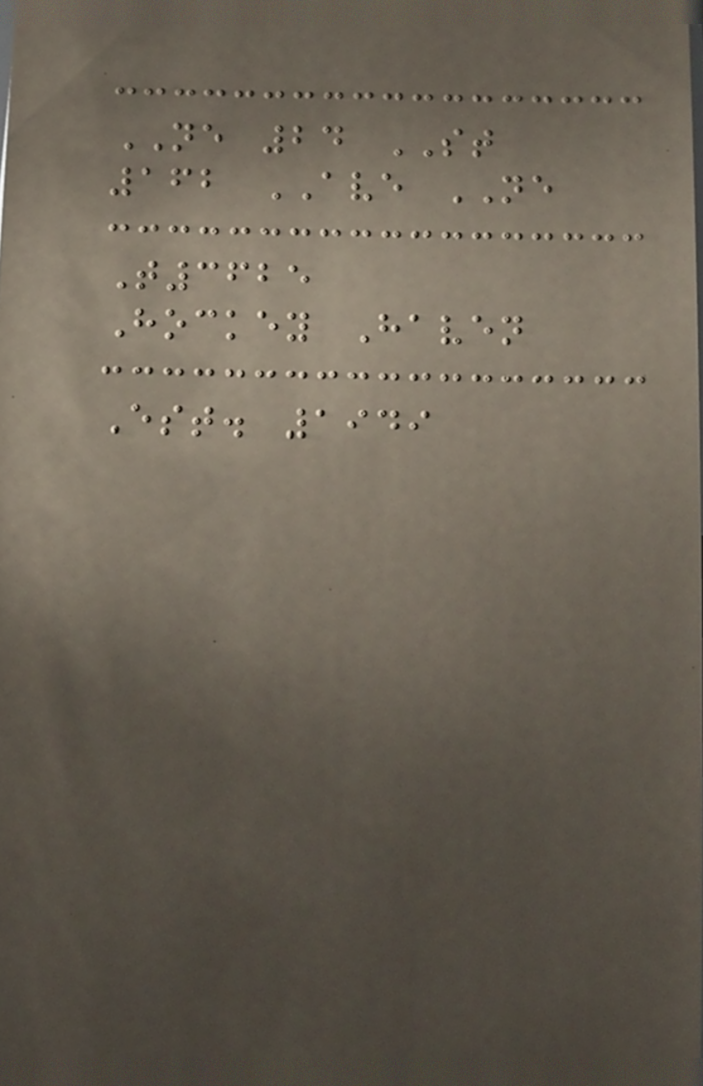NE 24 ST
162 AVE NE
T3625
Hockey Haven
Est. 1949
